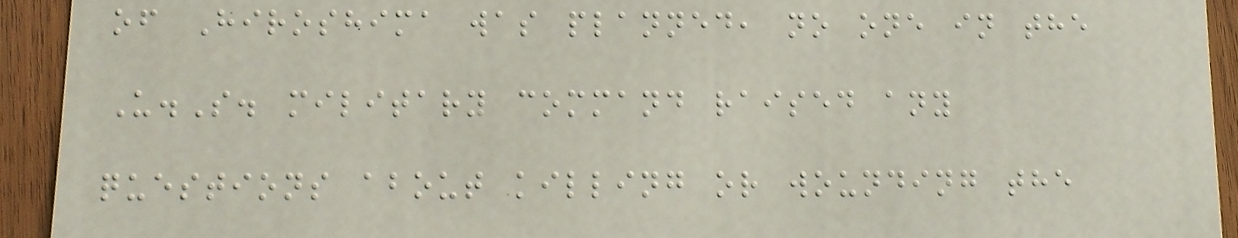of Hiroshima was planned, no one in the
U.S. military command raised any
questions about killing or wounding the
